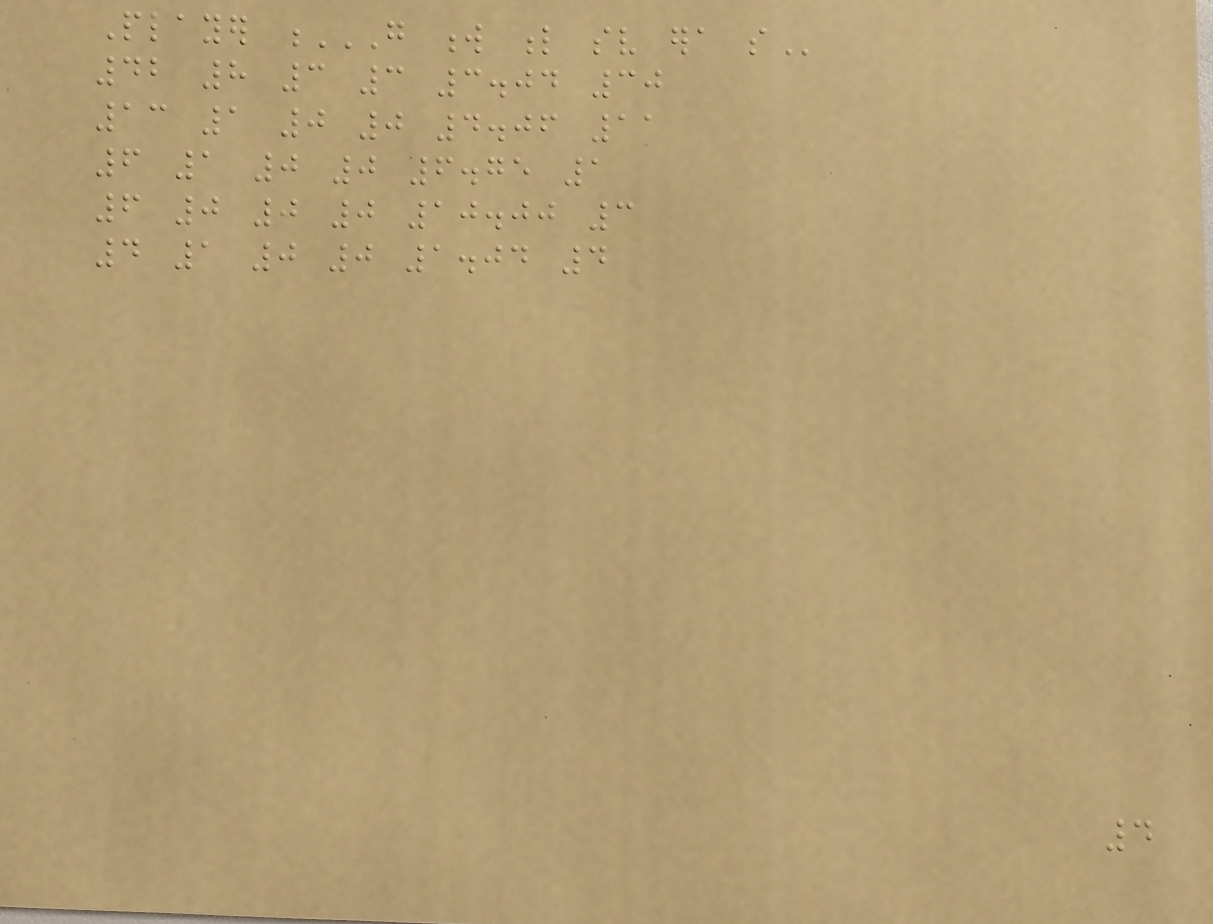Player G W L SV ERA SO
42 8 3 3 3.04 30
13 1 0 0 4.06 11
6 1 0 0 6.75 1
6 0 0 0 10.00 3
4 1 0 0 1.04 4
4
